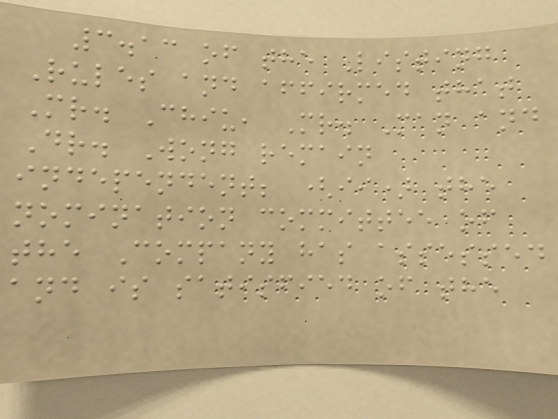3.13 of the Listing
Rules and affirmed that
Mr. Chiu, Mr. Man and
Dr. Wong remain
independent; (ii) the
nomination committee of
the Company has assessed
and is satisfied of the
